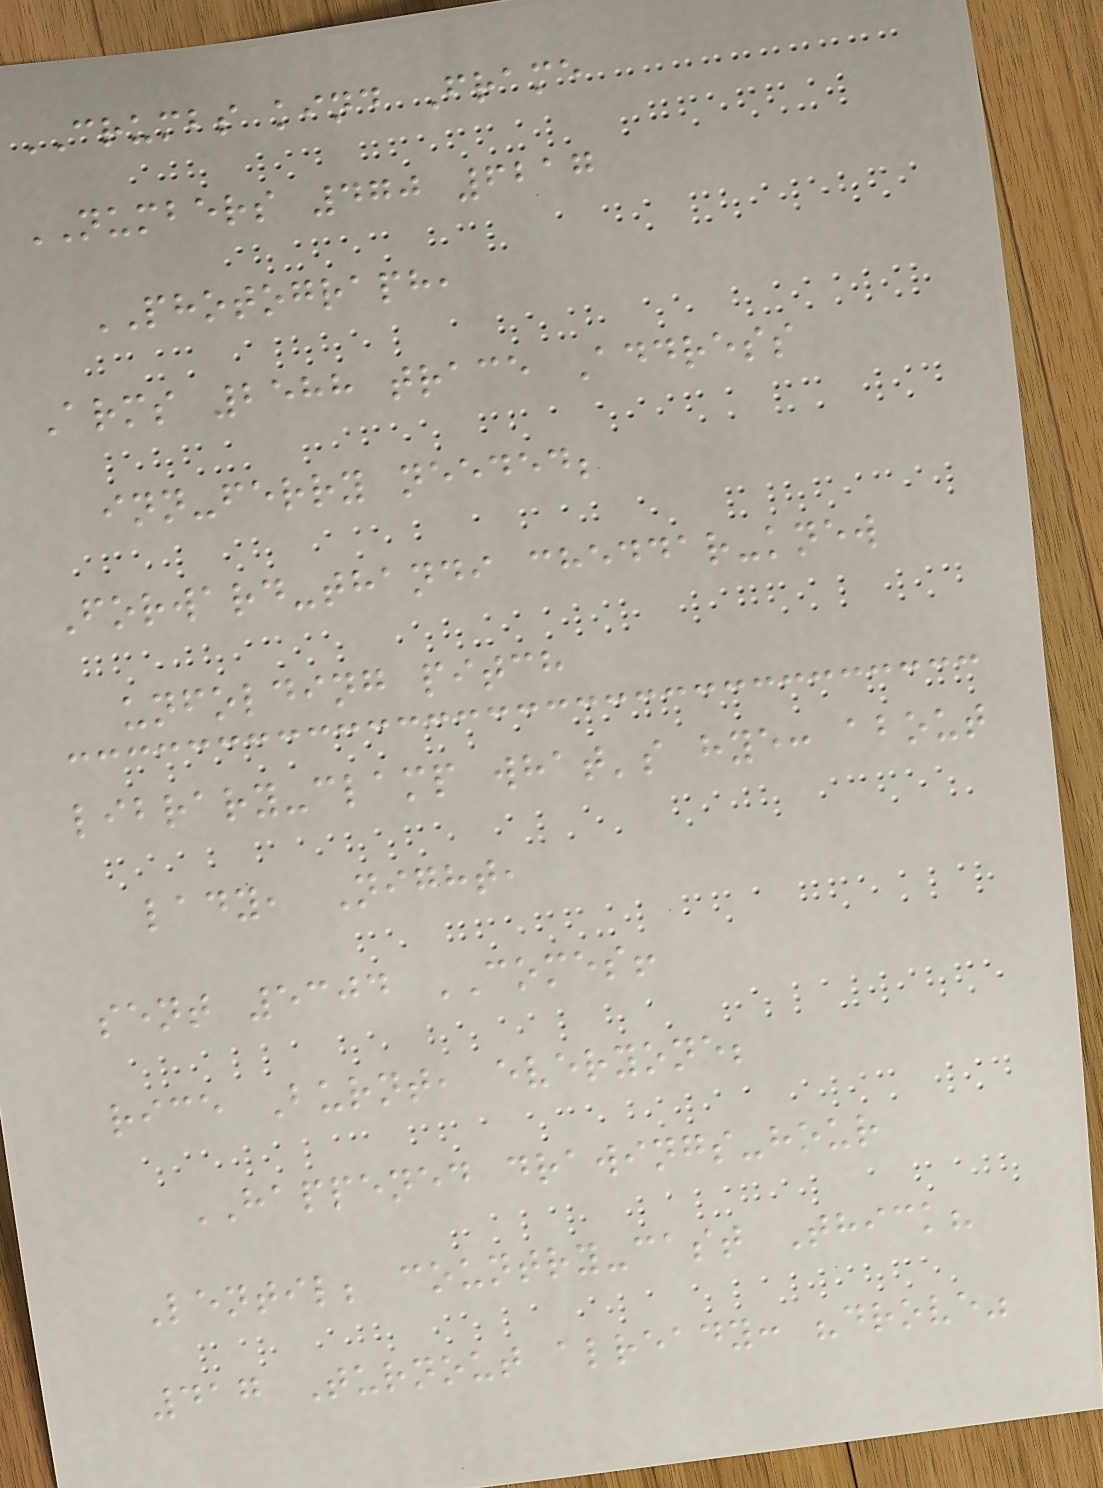CRUMBS kind Frame
NUMBERS 470 6217
PHOTOGRAPH,
Arms 2588 trace Address
inn-ferry needed;
Forward-thandi cheddar-knew
unfolding pitch
library-clamp what's hye: about
lady, Night,
sent 5304 COMES!
rice Burnt, everyone;
HAPPENED drawings-hour
Lentil; country-cast Thick?
417 Turnout already: "drove"
